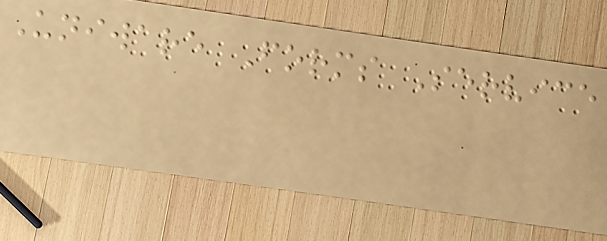Uniware Forms Service
